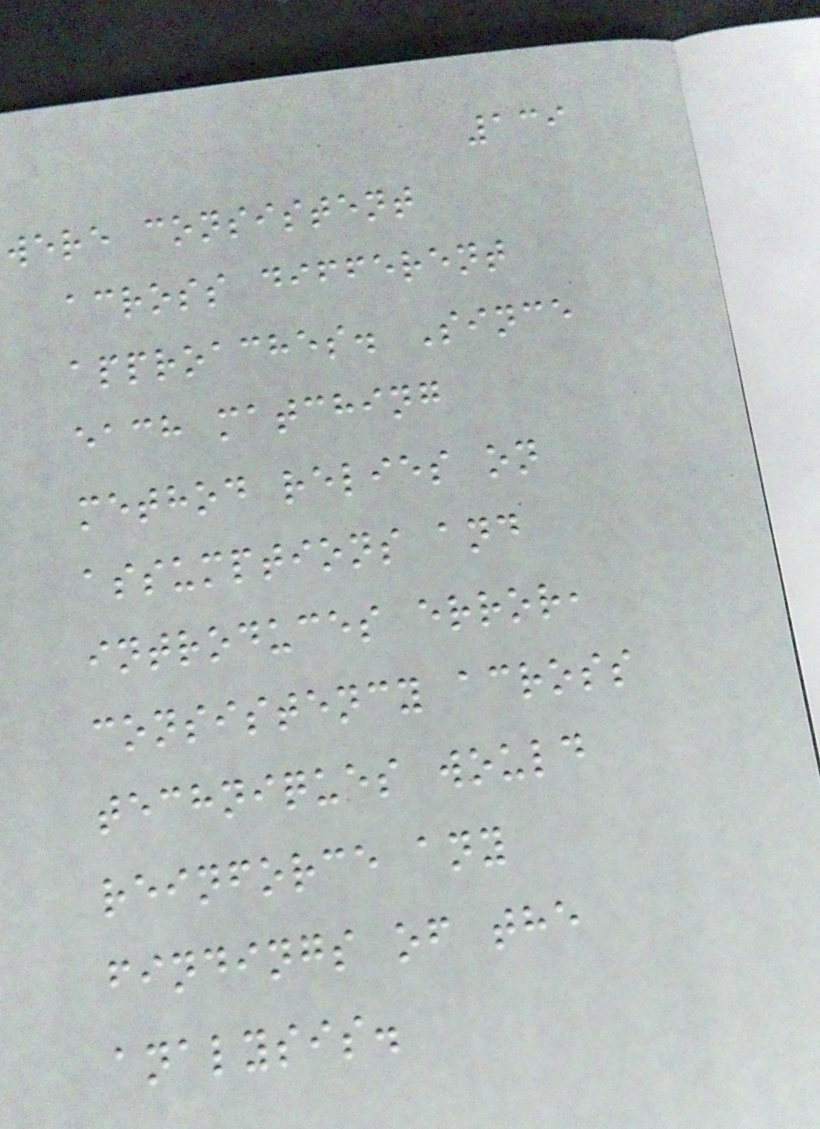139
were consistent
across different
approaches. Since
each matching
method relies on
assumptions and
introduces error,
consistency across
techniques would
reinforce any
findings of the
analysis.
